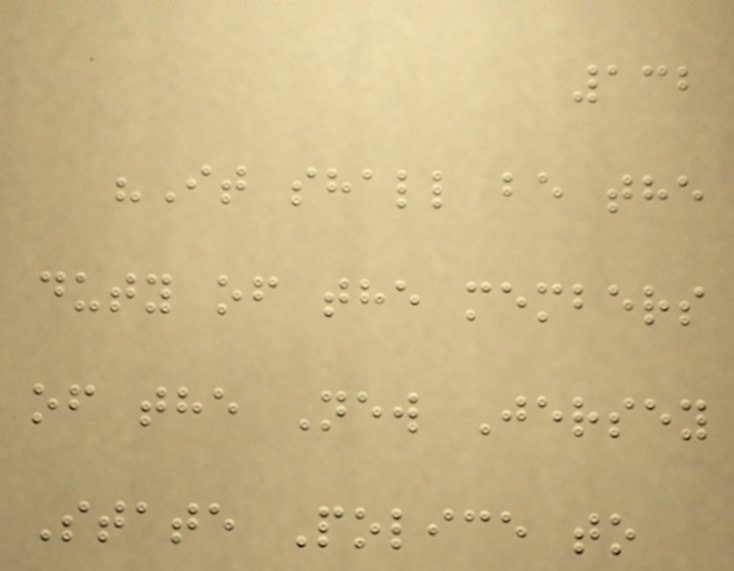132
"It shall be the
duty of the members
of the New Jersey
State Police to
